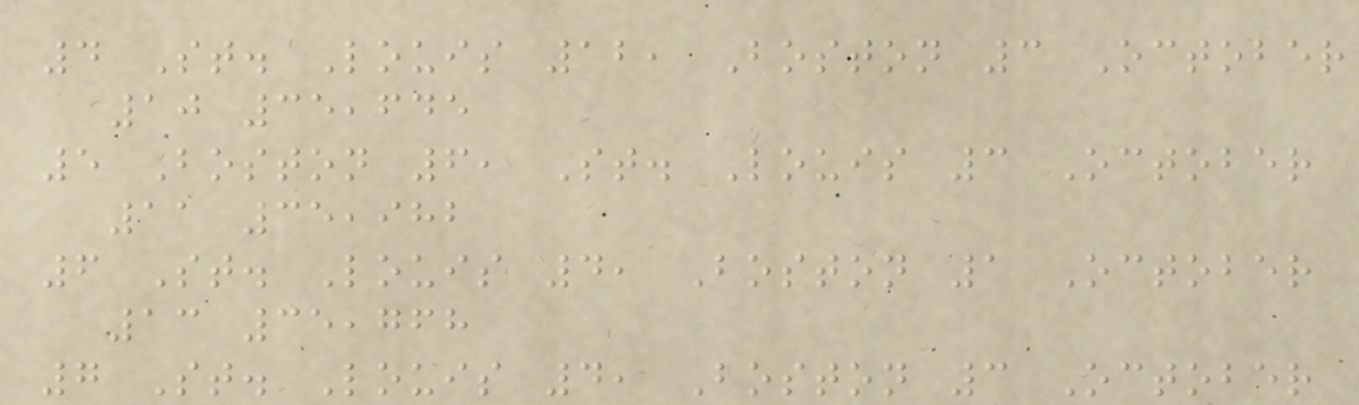4 St. Louis 12, Boston 3 October
10 35,645
5 Boston 6, St. Louis 3 October
11 35,982
6 St. Louis 4, Boston 1 October
13 35,768
7 St. Louis 4, Boston 3 October
